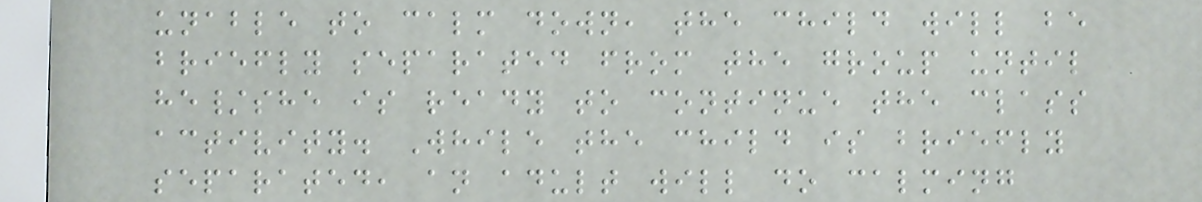unable to calm down, the child will be
briefly separated from the group until
he/she is ready to continue the class
activity. While the child is briefly
separated, an adult will do calming
